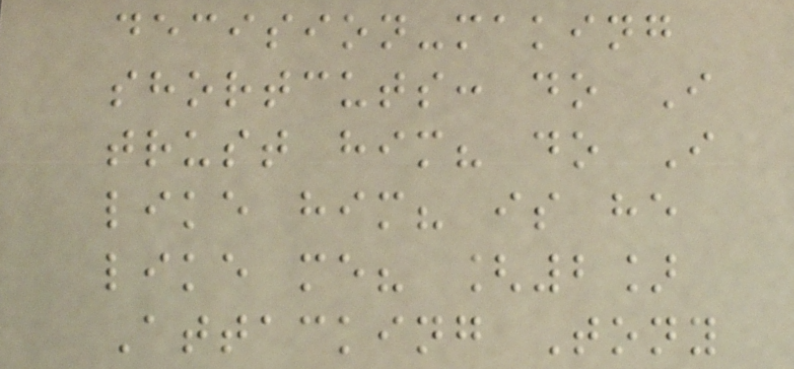decision-making
shortcuts: do I
trust him? do I
like him? is he
like me? [2]
Attacking Tony
